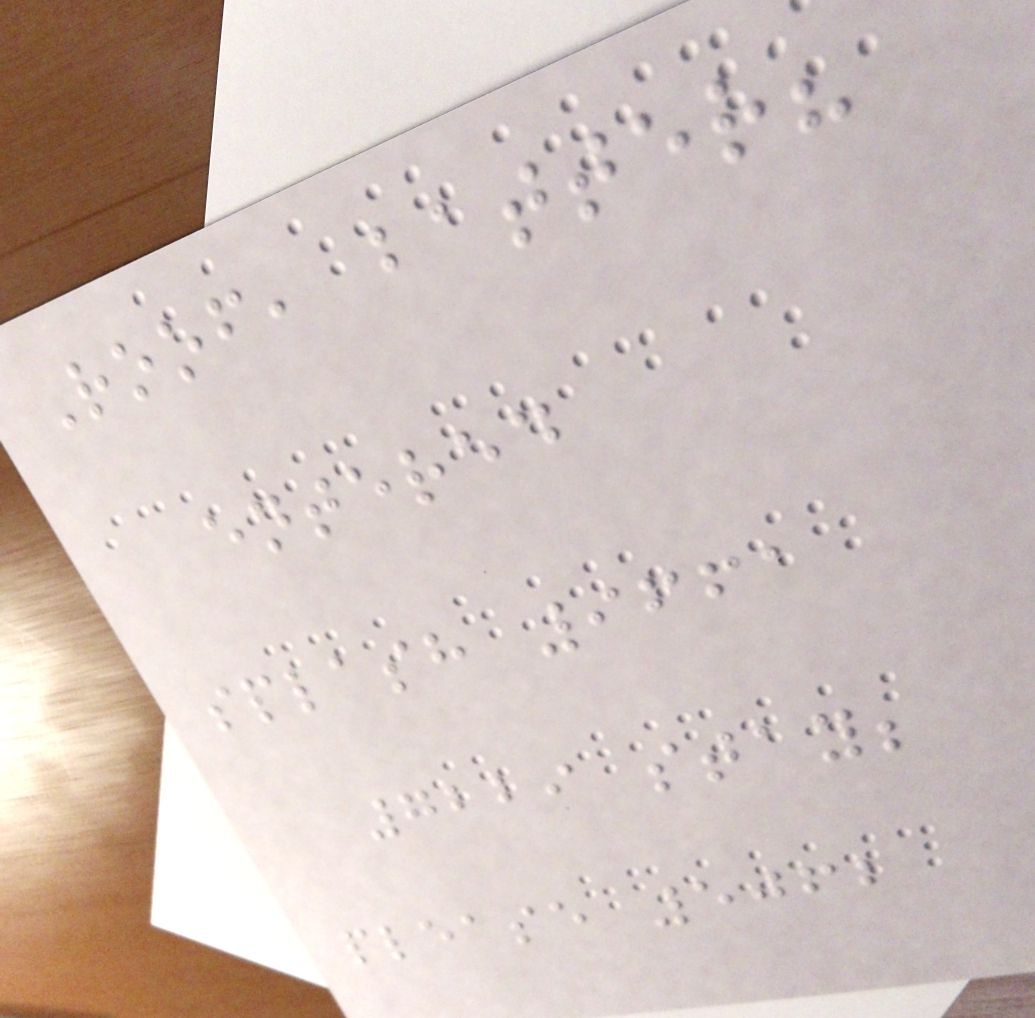Roof, batter?
entered
splash 9661
7229 stay;
please 5062
